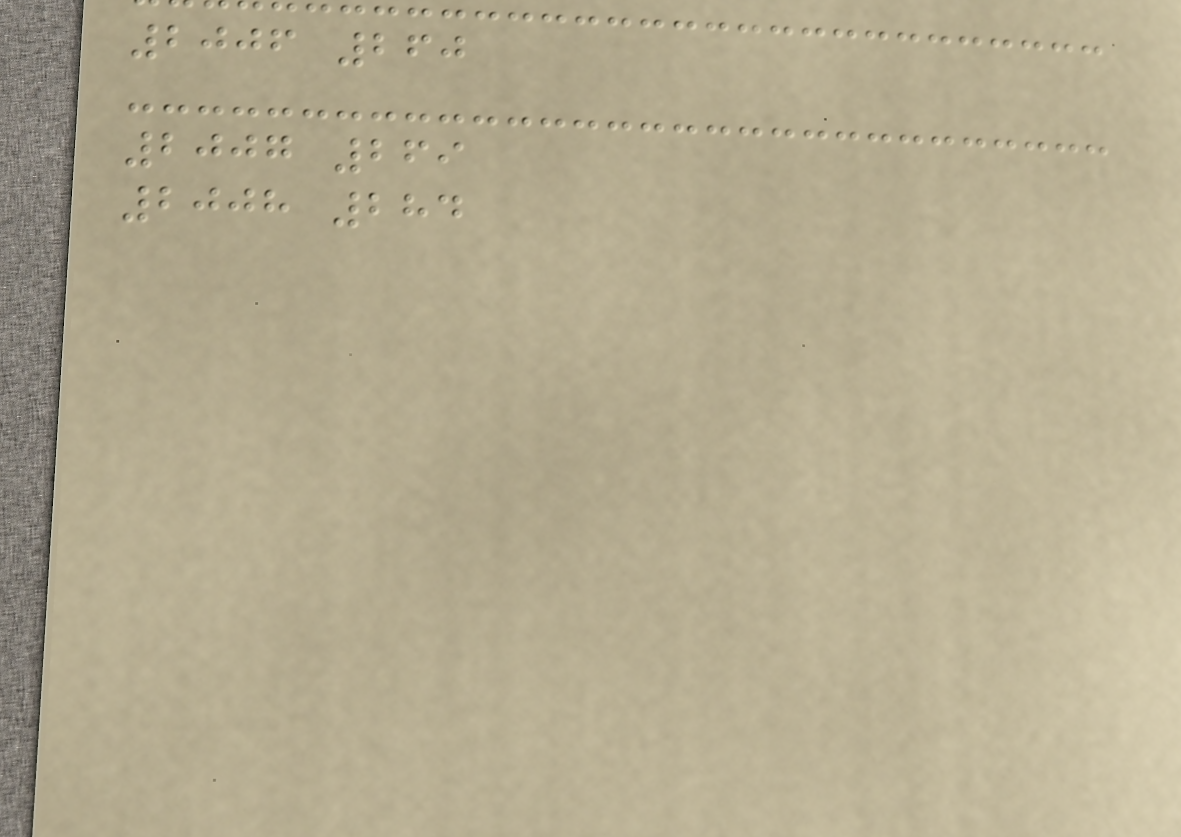2006 260
2007 269
2008 284
